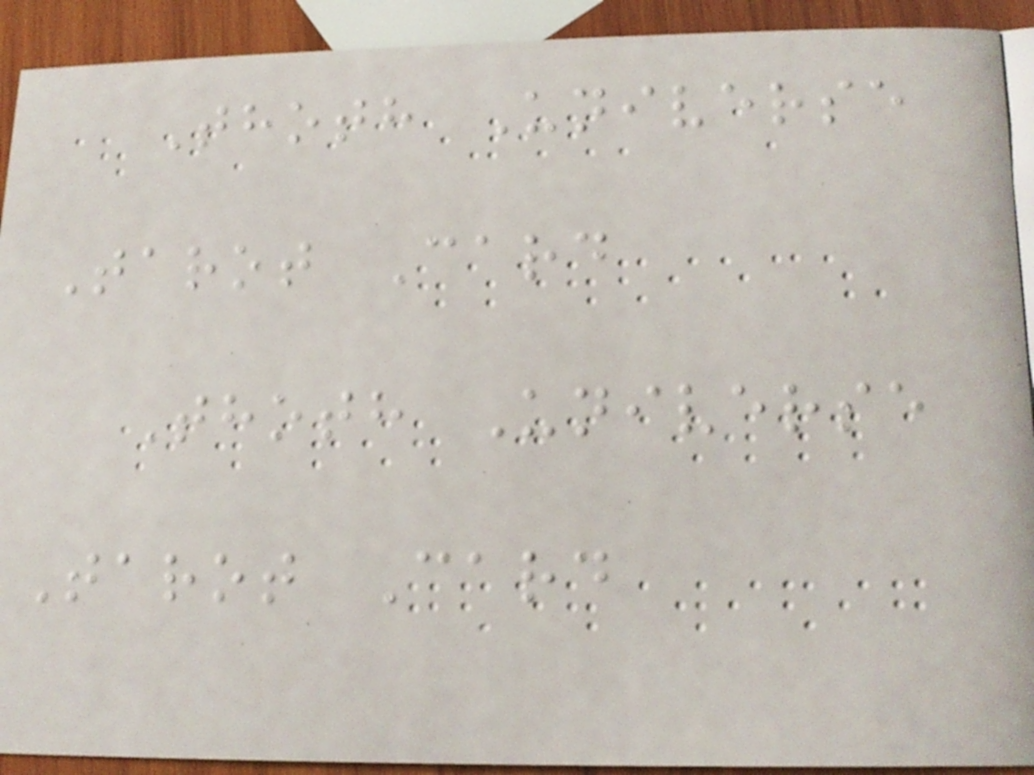Thoth Universe
Tarot Card
Thoth Universe
Tarot Card
